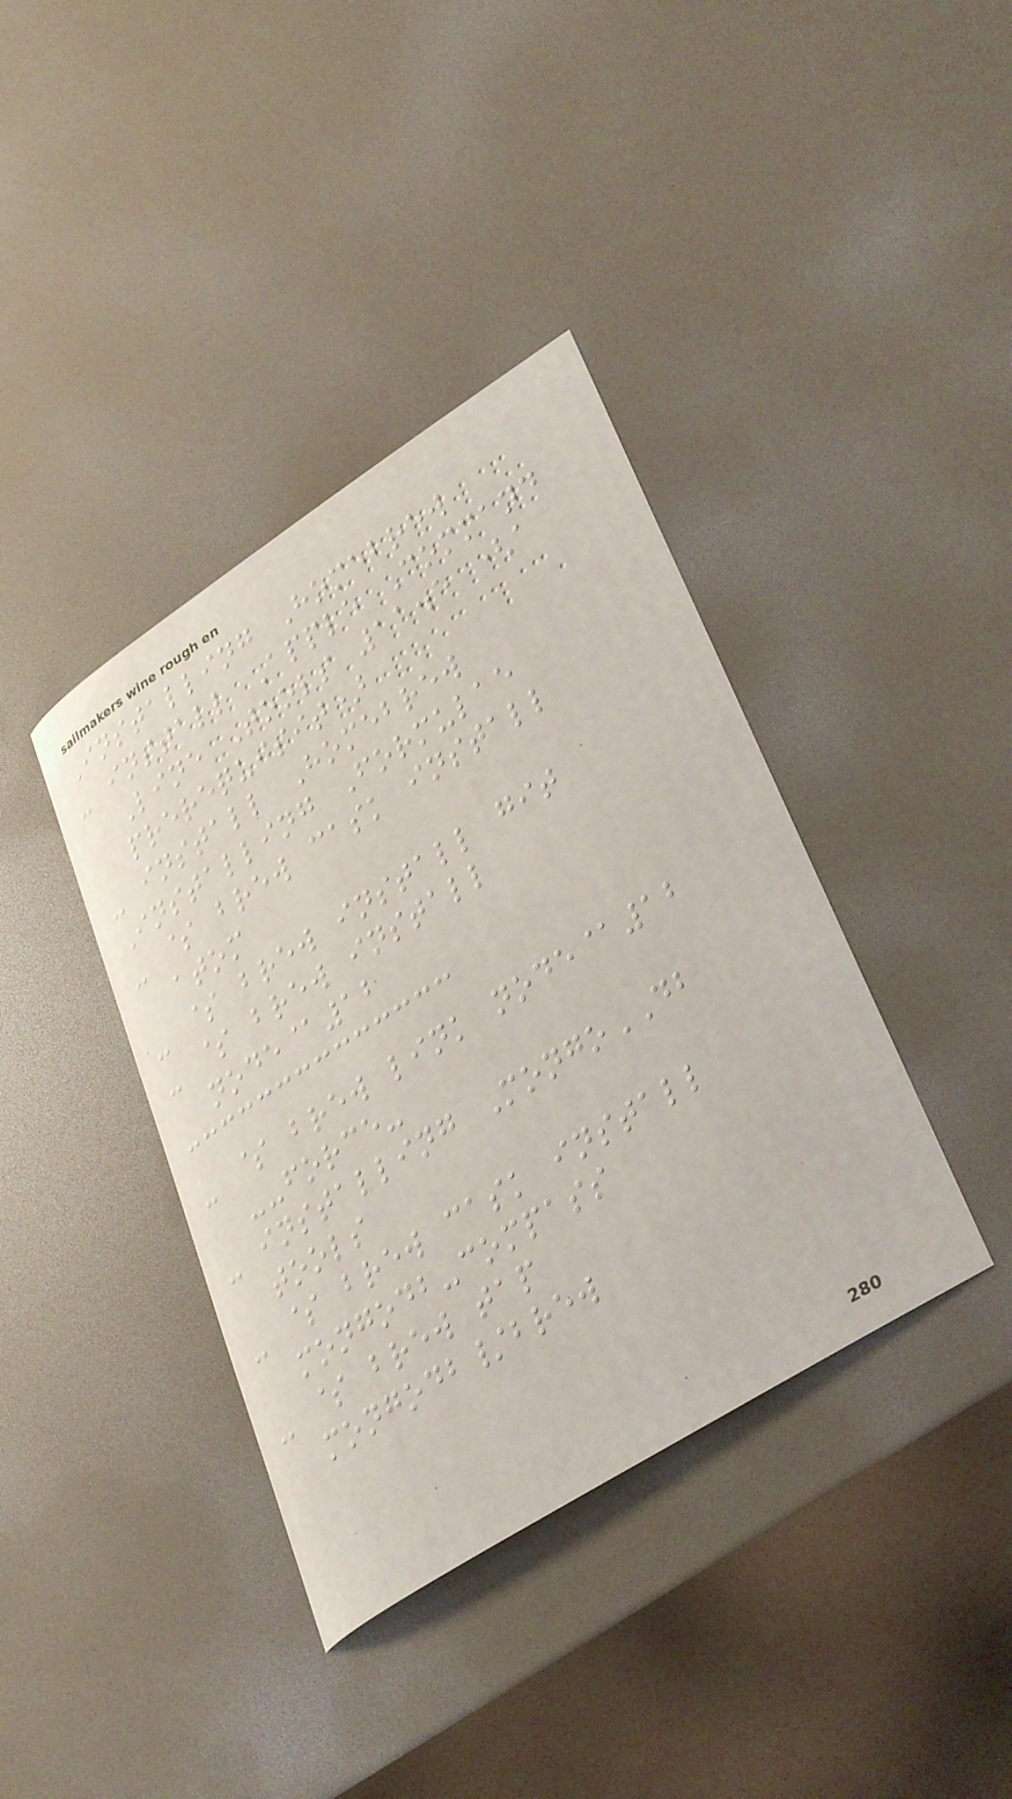Installing Homebrew
- install Apple Command
Line Tools 11.5 (a
prerequisit)
- install Homebrew
Installing Formulae
- $ brew cask install
atom
- $ brew install git
- $ brew install
node@12
- $ brew link node@12
--force-
- installing MongoDB
tools
- $ brew cask install
mongodb-compass
- $ brew tap
mongodb/brew
